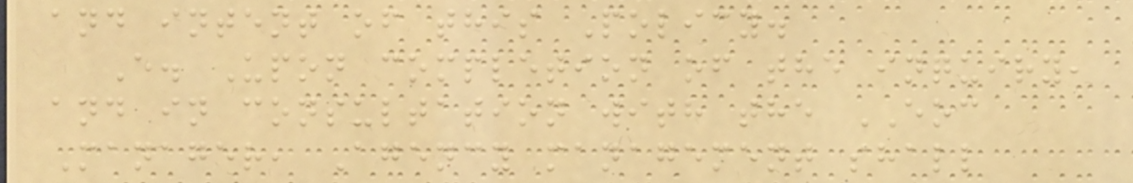and intent of this Policy.
E. Upon completion of the inquiry,
and in consultation with the EOC
Manager, Agency management shall
